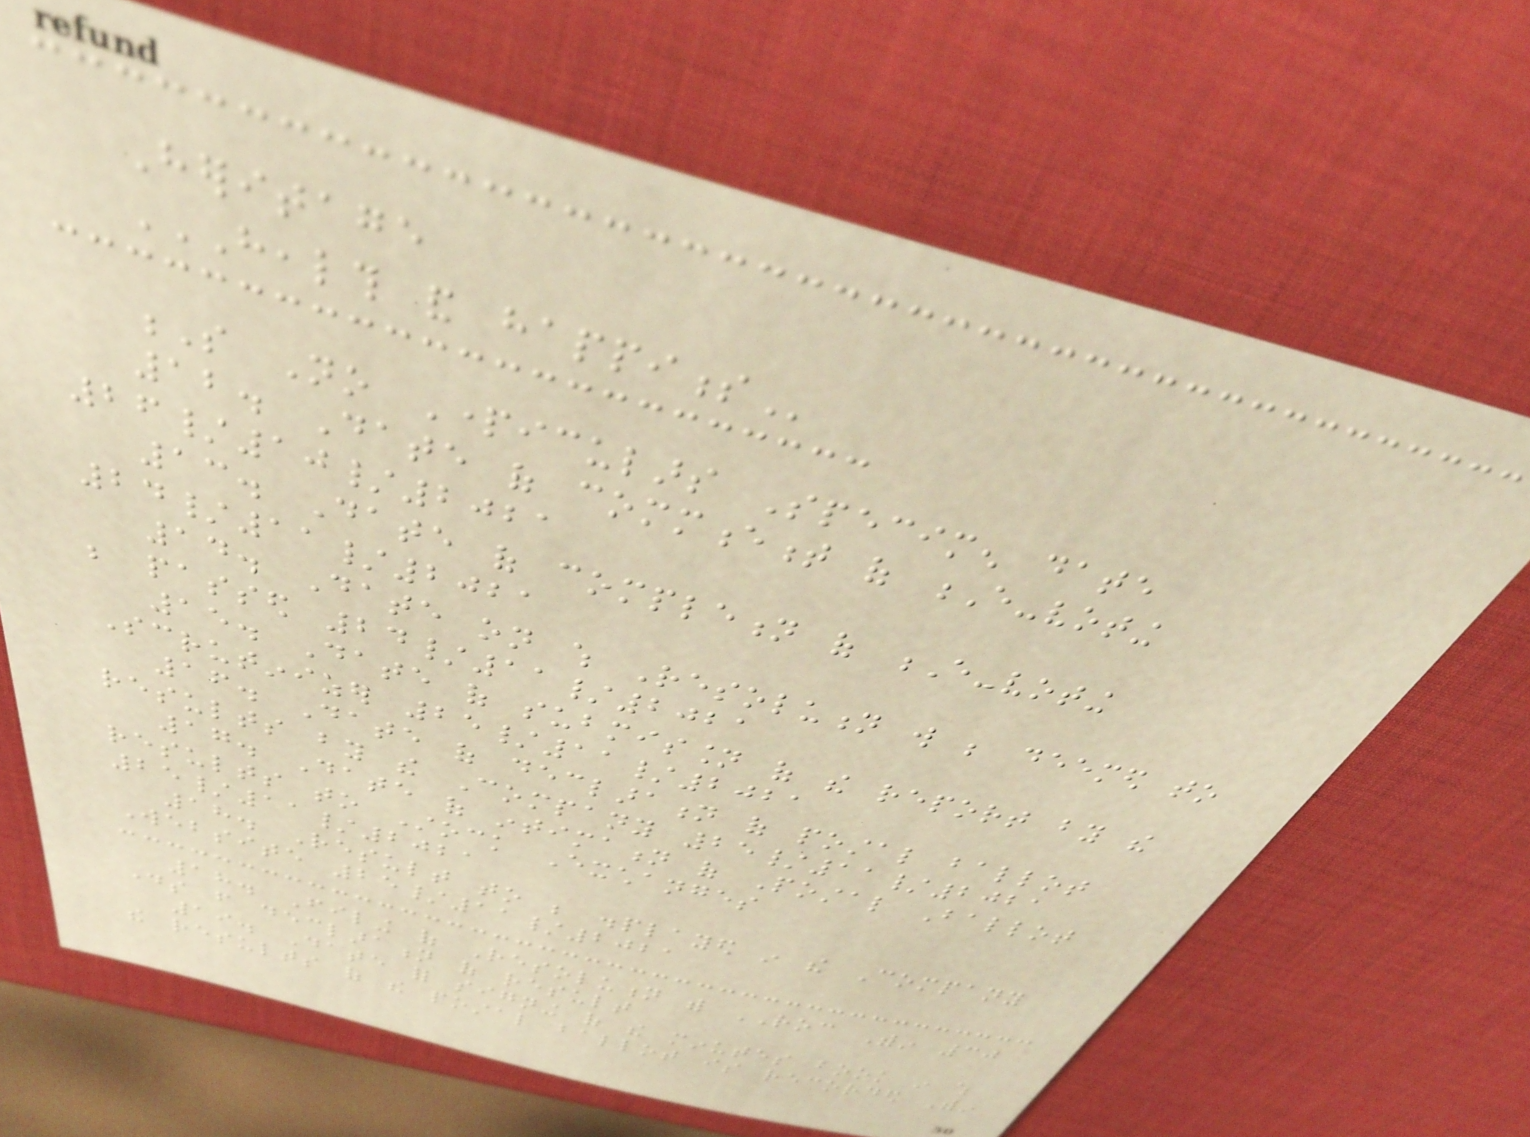Heritage
HEALTH AND HAPPINESS
S No Particulars Specimen date
12. Date of commencement of E-voting
26/10/2021
13. Date of completion of E-voting
24/11/2021
14. Date on which Resolution will be deemed to
be passed 24/11/2021
15. Date of submission of the report by the
Scrutinizer 25/11/2021
16. Date of declaration of postal ballot
results by the Company 25/11/2021
17. Date of intimation of Postal Ballot
results to Stock Exchanges
25/11/2021
18. Result to be displayed in the Company
Website 25/11/2021
18. Filing of Resolution with ROC Within 30
days from declaration of result
19. Date for signing of the minutes book in which
the results of the postal ballot is recorded Within
